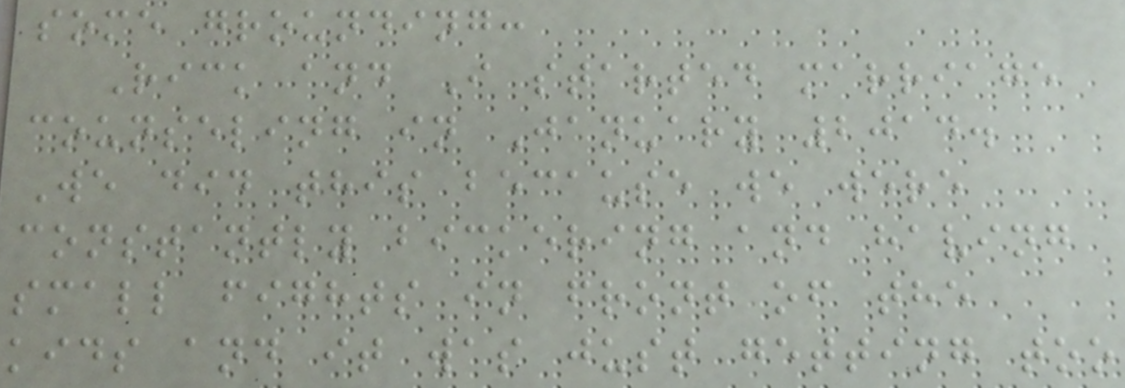some grounding:
Rick and I started marriage
counseling in January 2014.
We did this because we were
constantly bickering and having
small fights in front of the
kids and it was just getting too
